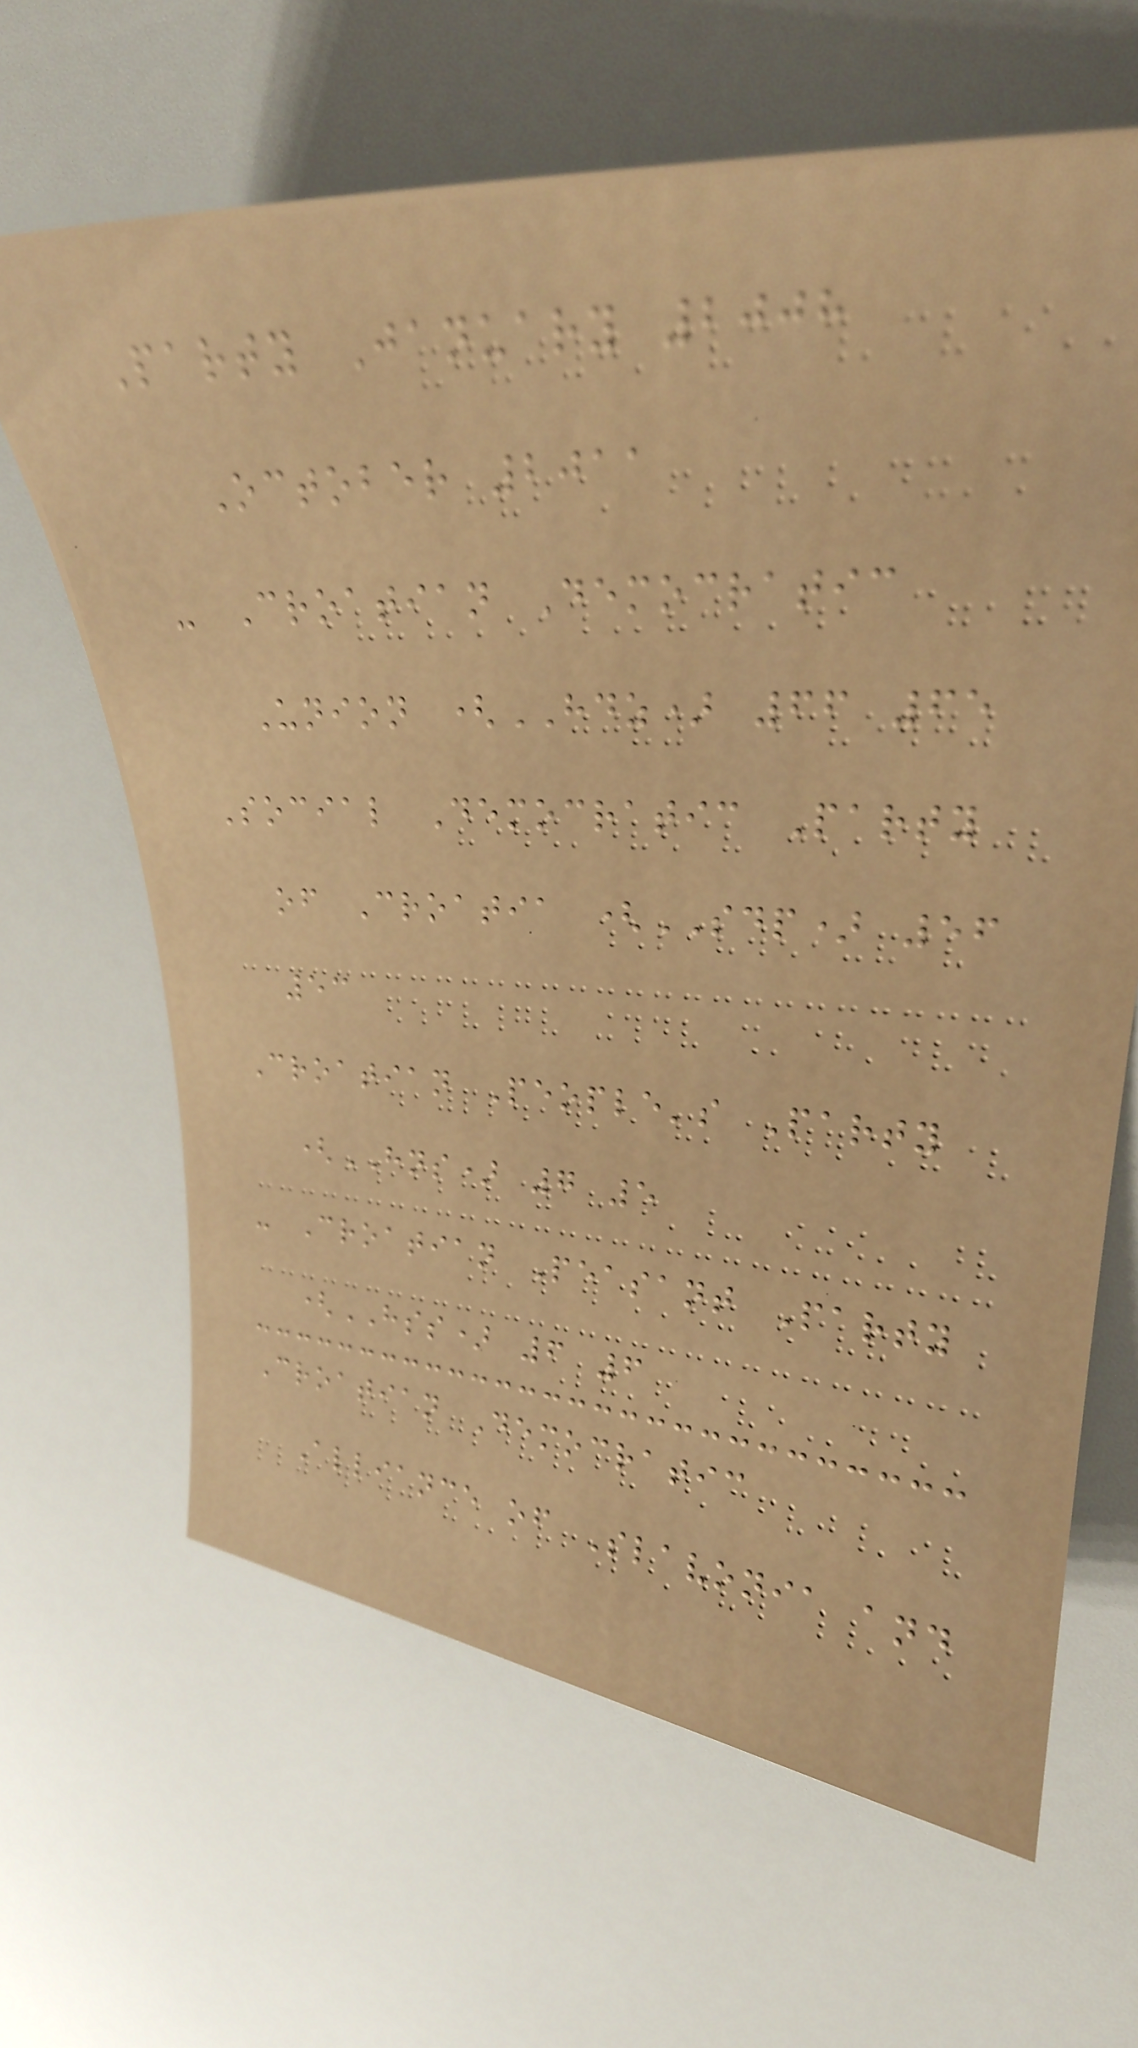Party January 2008
October 2011
- Croatian Democratic
Union (HDZ) 66 65
Social Democratic Party
of Croatia (SDP) 56
53
Croatian People's Party
(HNS) 7 5
- Croatian Peasant Party
(HSS) 6 6
Croatian Democratic
Alliance of Slavonia and
